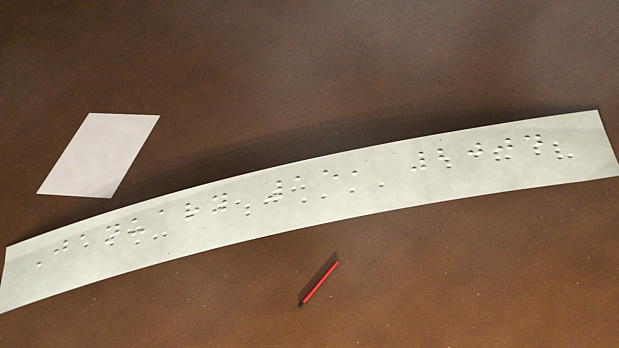January 15, 2004
